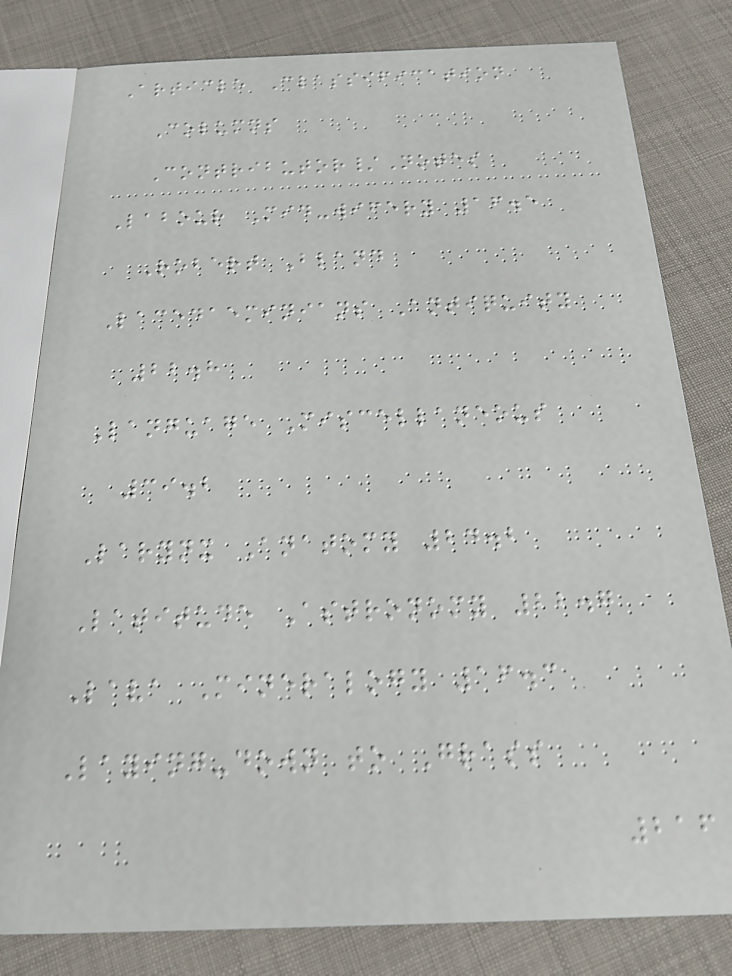Article Classification
Columns
Contributor/Notes
Labour Mid-wifery 16.5
Robert Bland
Lacedaeminians Antiquity
22.8
Language Miscellaneous
39.2
Larynx Anatomy 24.2
Latitude Astronomy 22.7
Lava Mineralogy 16.3
Laying-down to Grass
216
